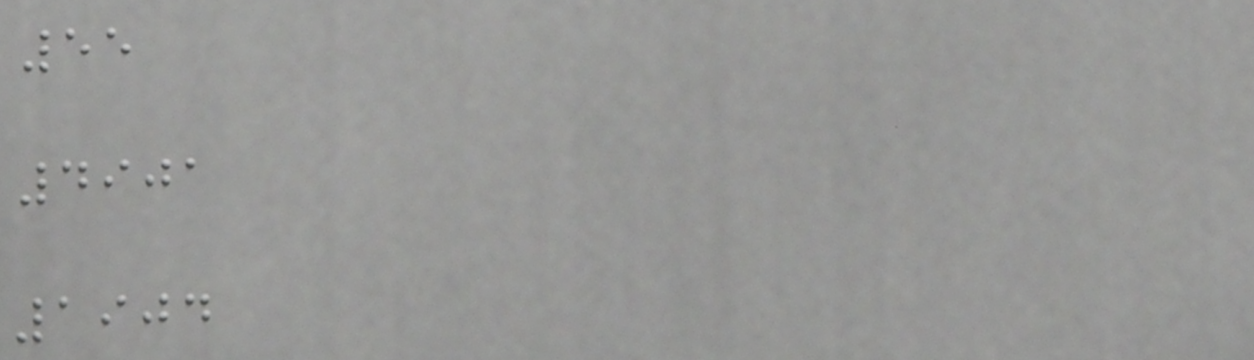55
4901
1904
